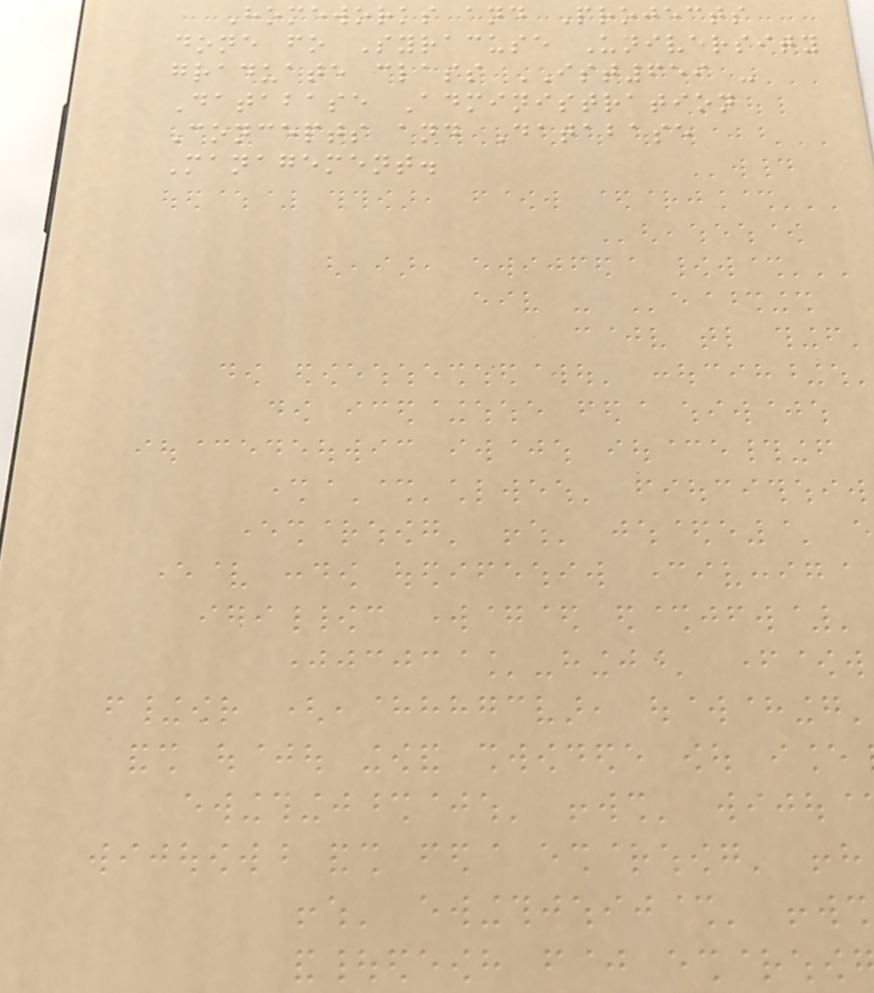Homeworks and Projects
done fo Syracuse University
graduate class IST659 -
Database Administration
Concepts and Database
Management.
